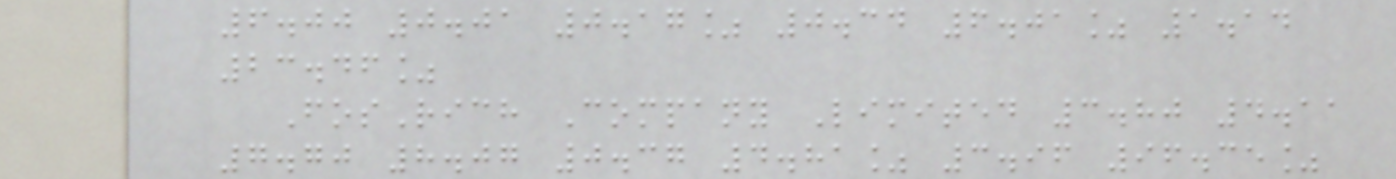6.00 0.01 0.17% 0.34 6.01% 1.14
23.46%
FosRich Company Limited 3.80 4.11
7.70 8.07 0.37 4.81% 3.96 96.35%
